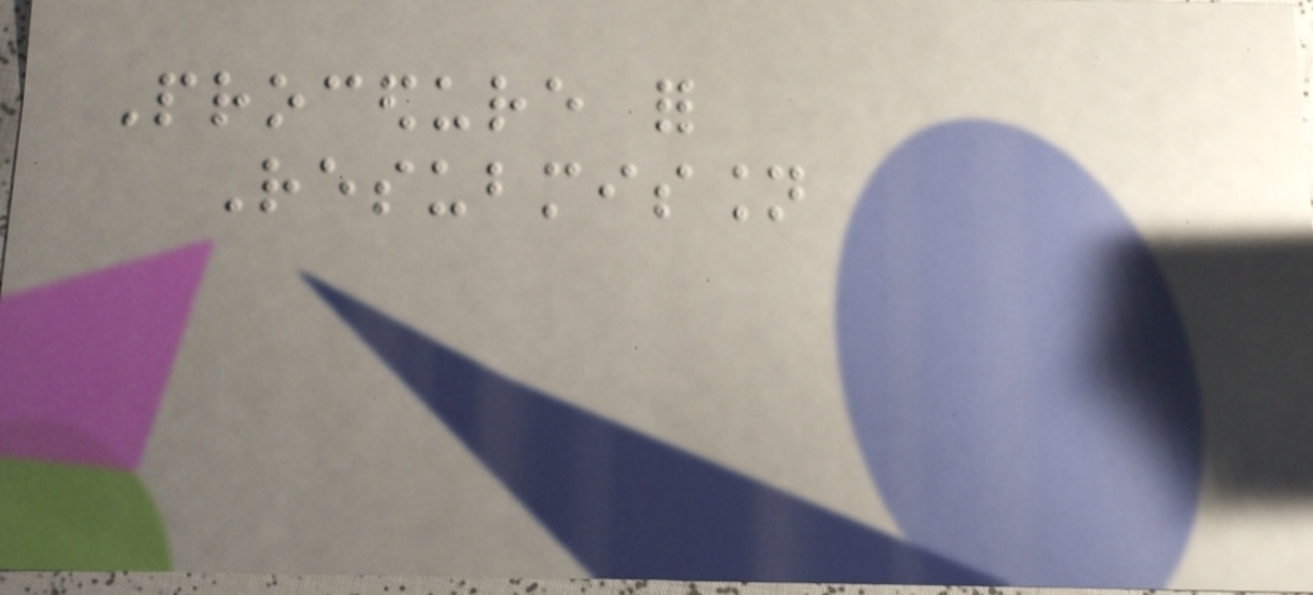Procedure for
Resubmission
